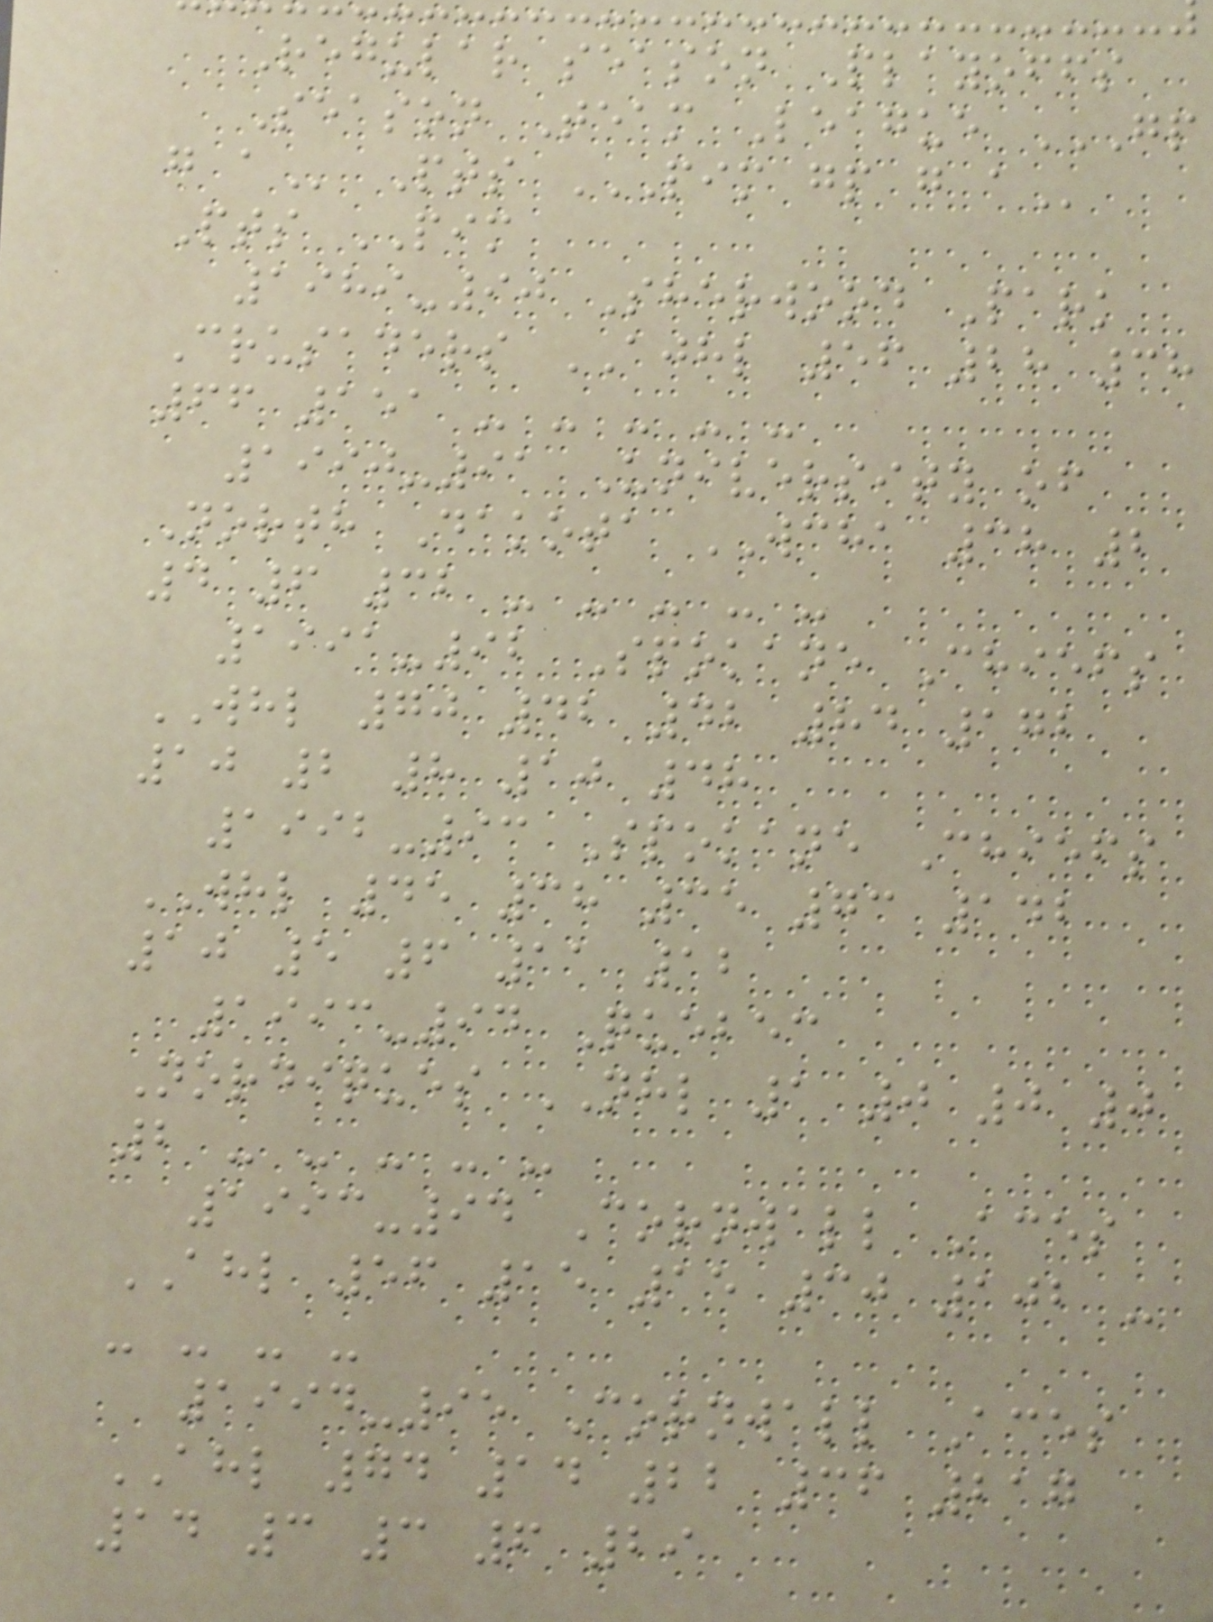Regular season Playoffs
Season Team League GP
G A Pts PIM GP G A
Pts PIM
1989-90 Sherwood Park
Crusaders AJHL 56 28 38
66 151 - - - - -
1990-91 University of
North Dakota WCHA 38 2
4 6 32 - - - - -
1991-92 Spokane Chiefs
WHL 70 42 42 84 172
10 2 8 10 48
1992-93 Spokane Chiefs
WHL 45 38 35 73 142
10 5 6 11 12
1993-94 Quebec
Nordiques NHL 1 0 0 0
2 - - - - -
1993-94 Cornwall Aces
AHL 56 15 15 30 102 -
- - - -
1994-95 Cornwall Aces
AHL 74 14 22 36 217
14 3 3 6 29
